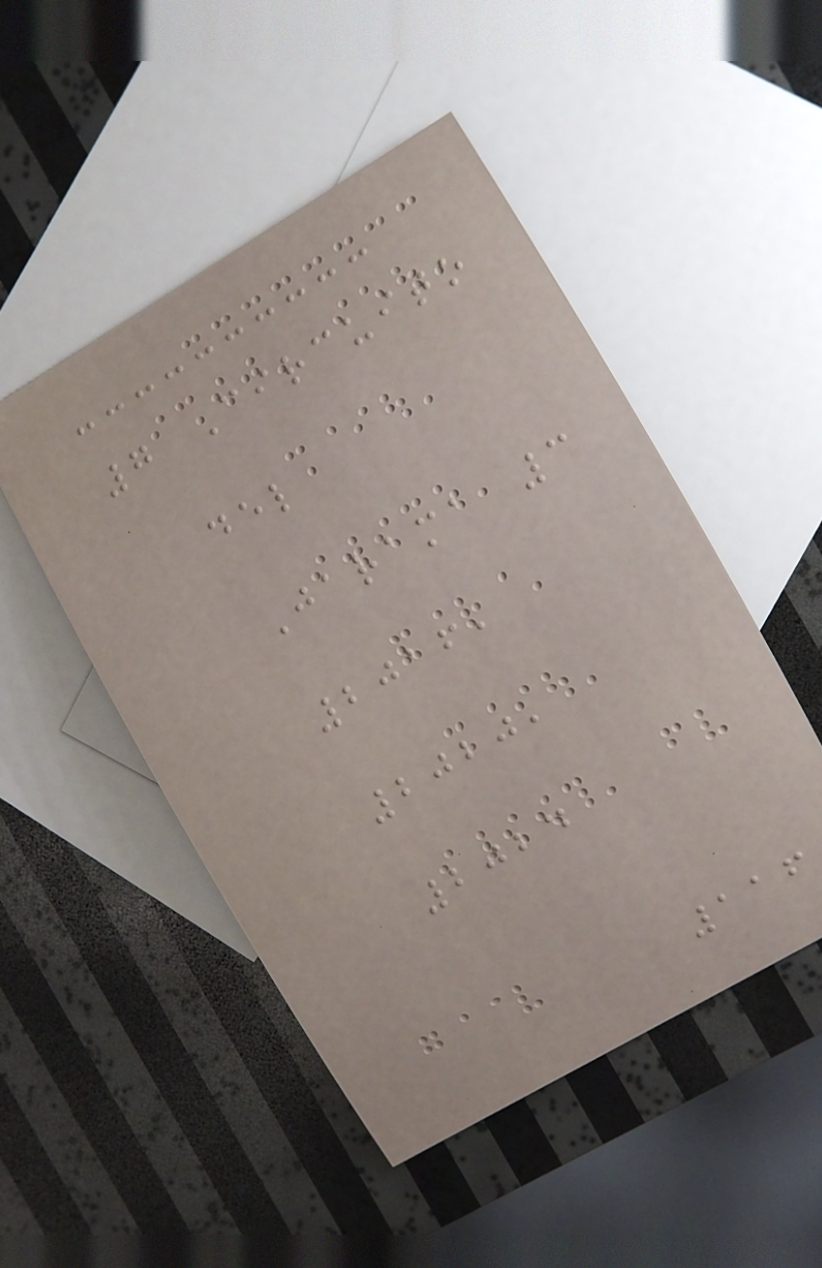7 Circuito
del
Jarama 3
2016,
2020,
2024
116
